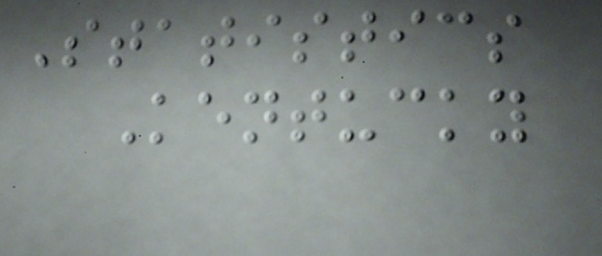Statistics
Kentucky
